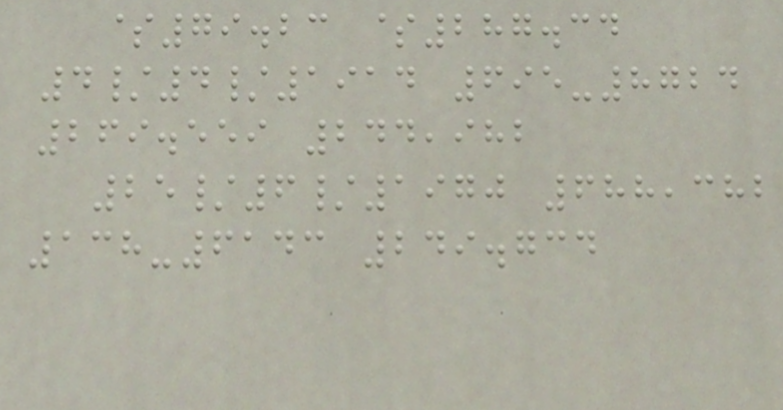$79.23 $287.34
4/4/1914 695-8724
269.559 244,982
25/6/1970 688,382
138-6143 249.734
